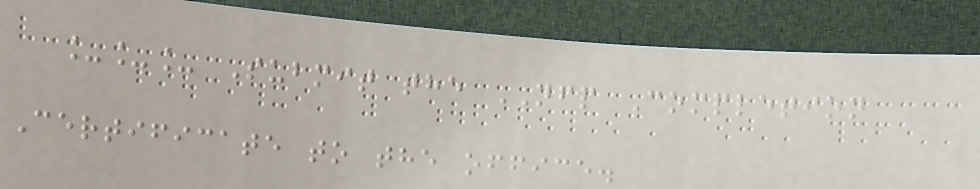___ Submit the NFP Completion
Certificate to the office.
